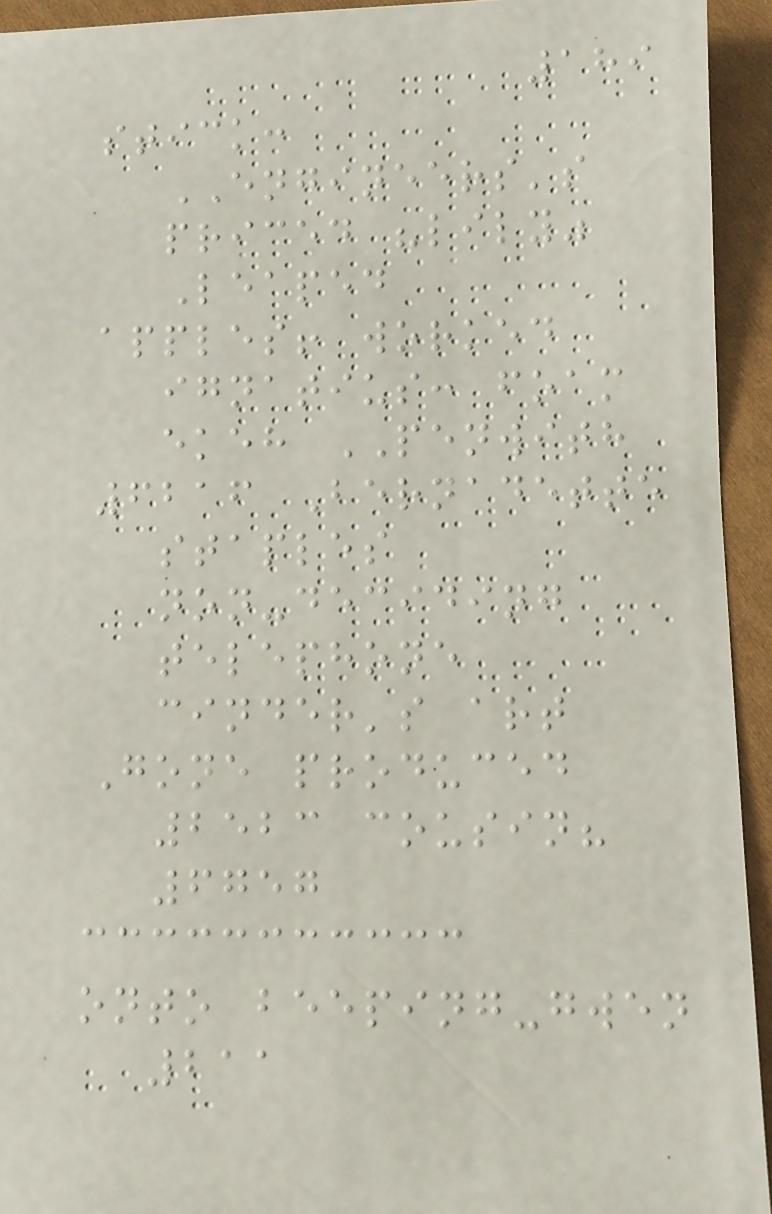189
stick:
ENGINEERS's
priced "lily"
Leaped
apples! worked
ignatius: foam
ekeh PENWITH
6216 Bernadette
staples
non-deciding
telephone
cinder's art
Gone produced
2523 cousin?
6757
onto beeping-gwen
211
